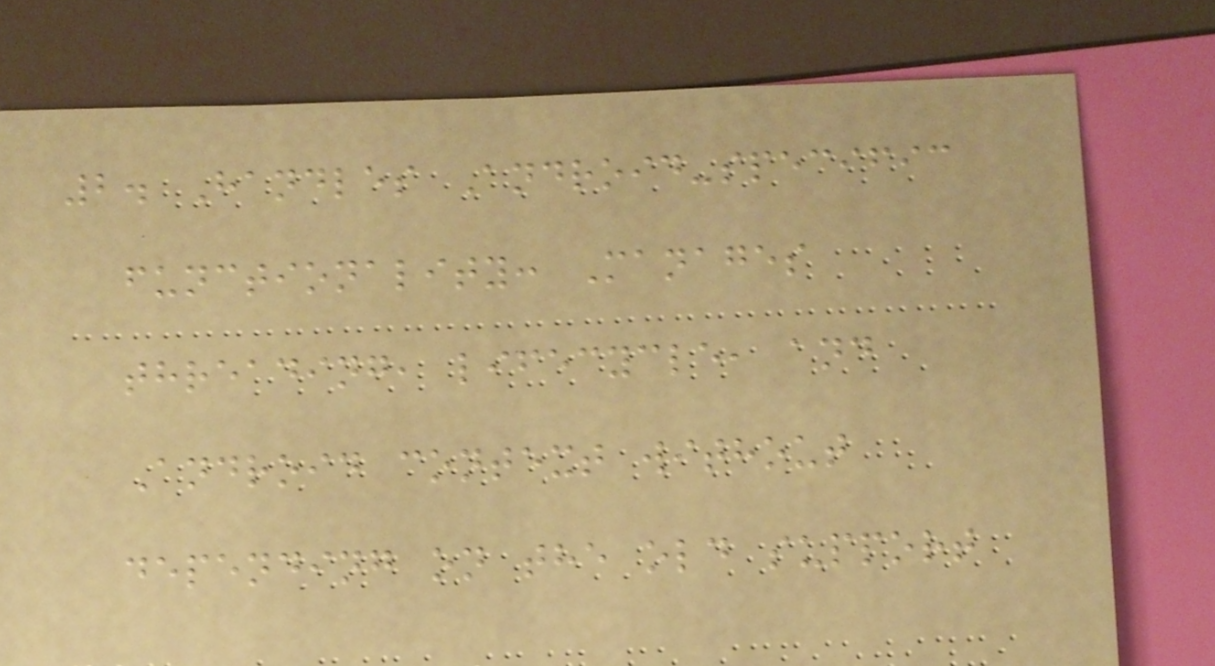2. Handles Android-specific
functionality: Manages
threading, lifecycle, and
Android context without
depending on the old support
